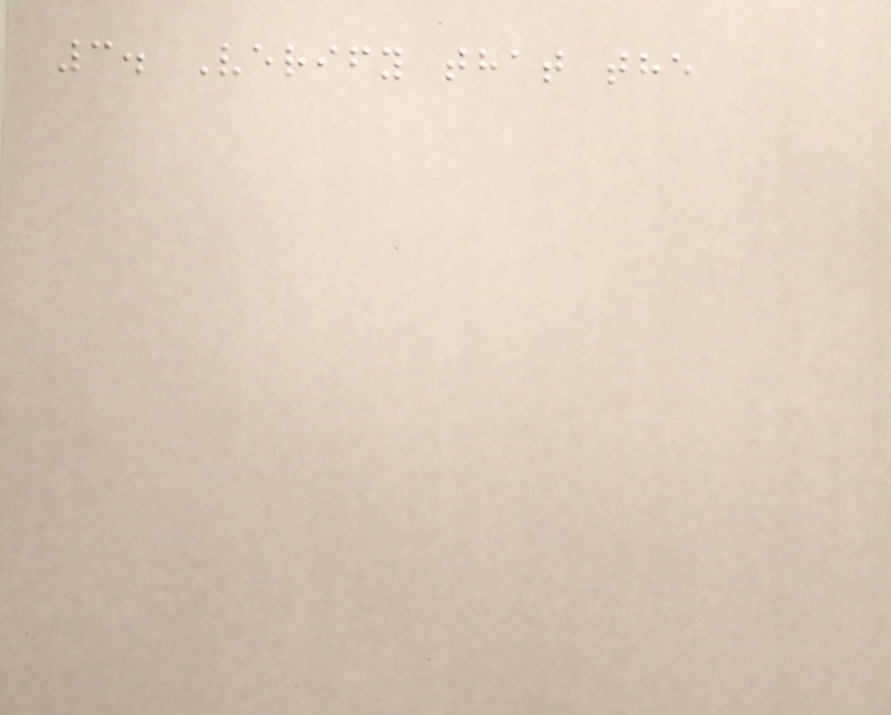3. Verify that the
